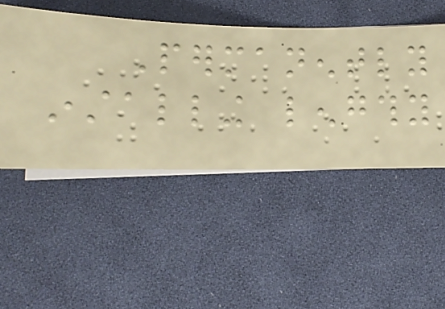Permanently
installing lengthy
